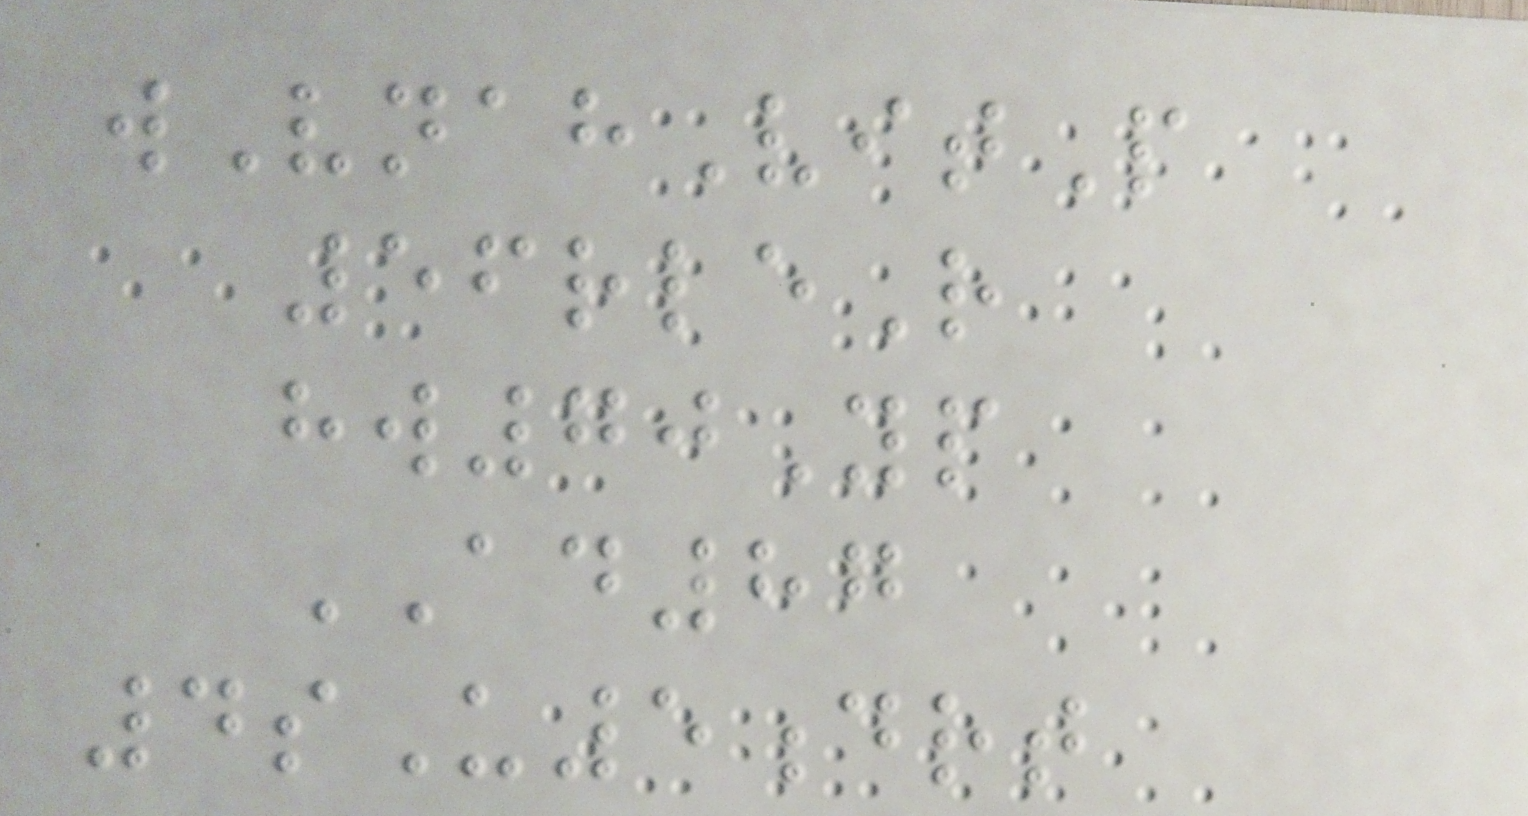wVnahVitP
56rleR
hw70Yp
AD87
4sU5drt
